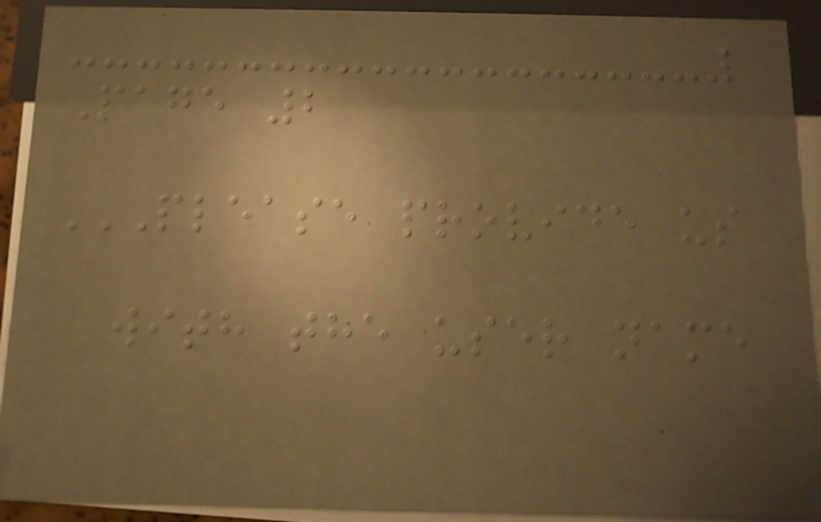Page 2
PLEASE PROVIDE US
WITH THE USER NAME
